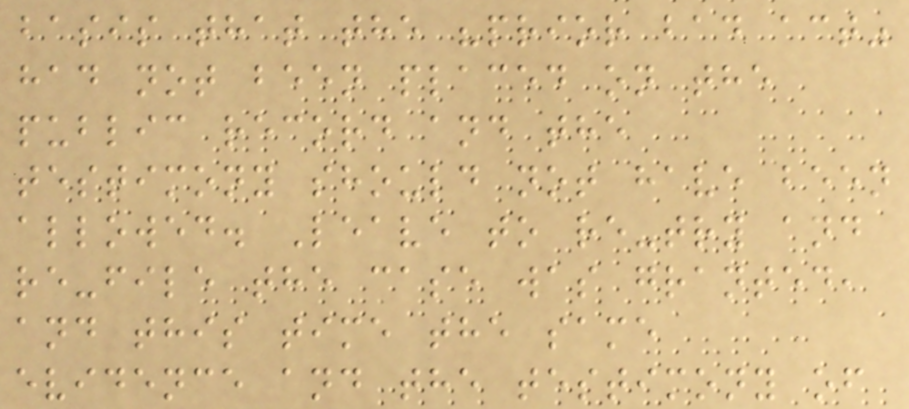basis that the "prior bad act"
had not been placed on the
public record and the
testimony should not have been
allowed. Leave to re-try and
re-file the case was granted,
and this time the same
evidence and the testimony of
